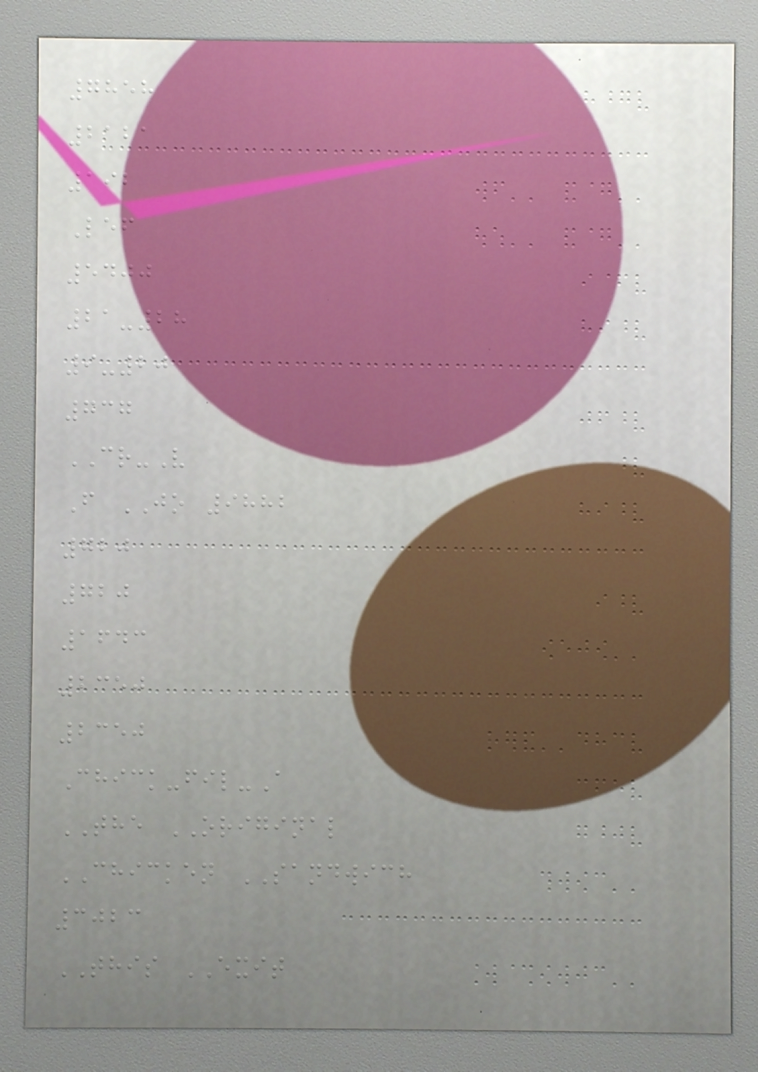7858
2121
192
Lef
5400
21-28
9-20
737
CR-V
F JO 9882
720
720
1643
2350
2350
Chick-fil-A
THE ORIGINAL
CHICKEN SANDWICH
3023
THIS EXIT
